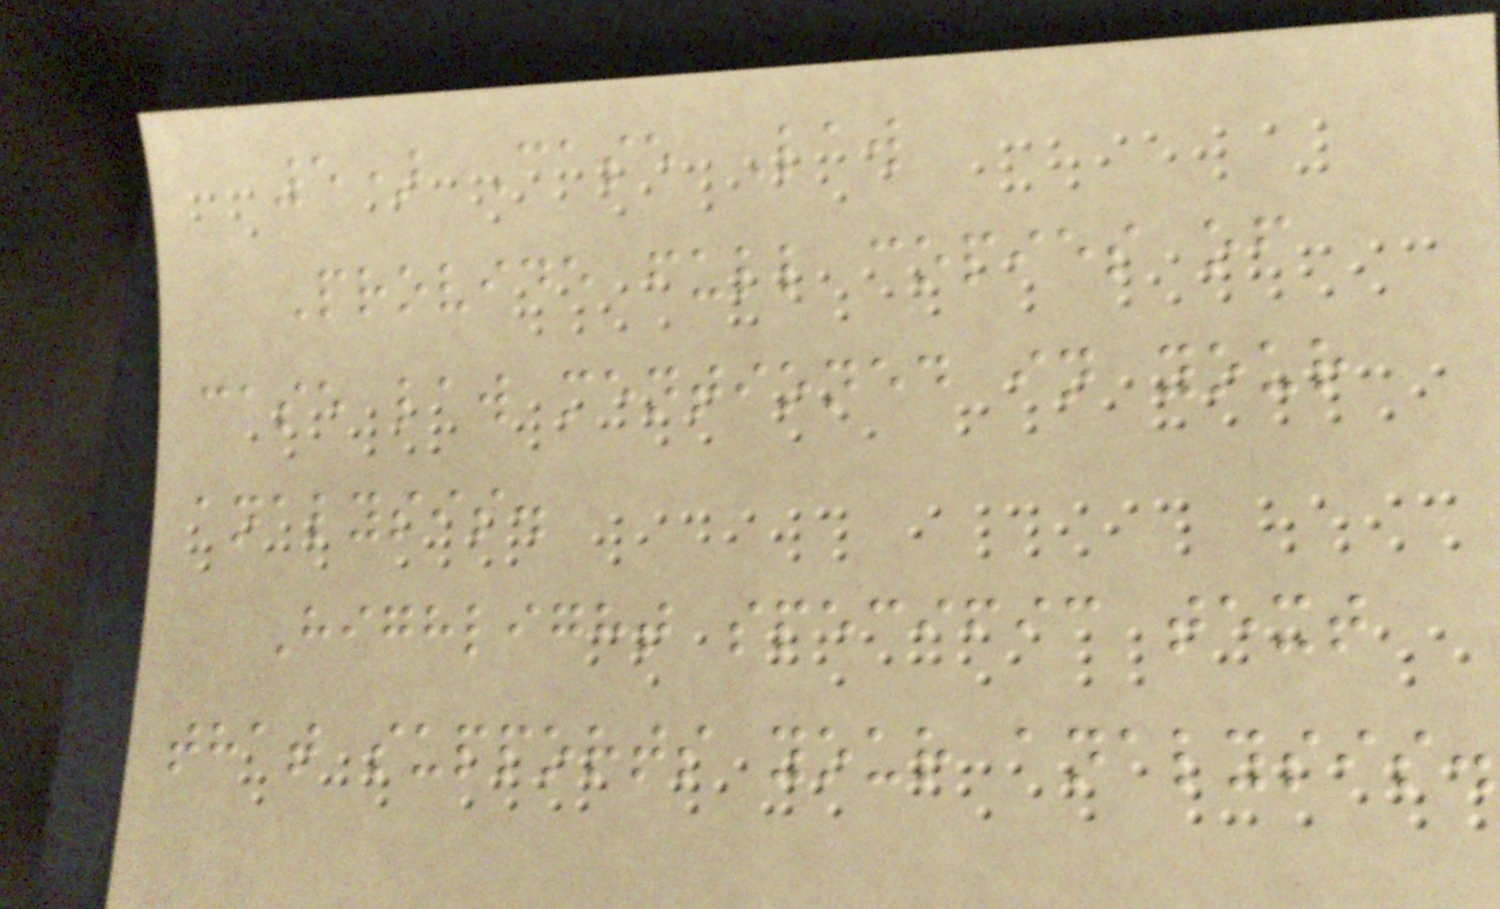5) Case Law
Provide full copies of
case law mentioned in your
analysis.
Highlight specific text
that supports your analysis.
